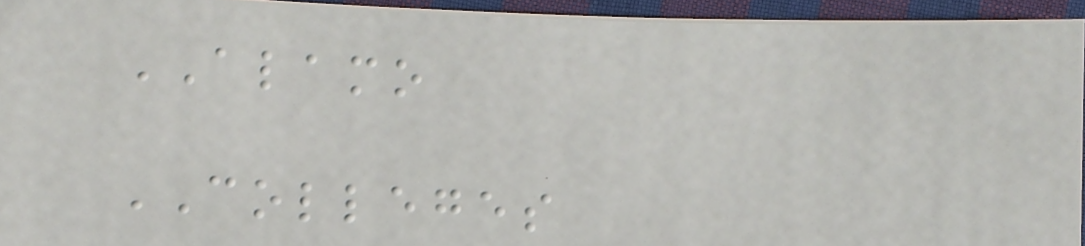ALAMO
COLLEGES
